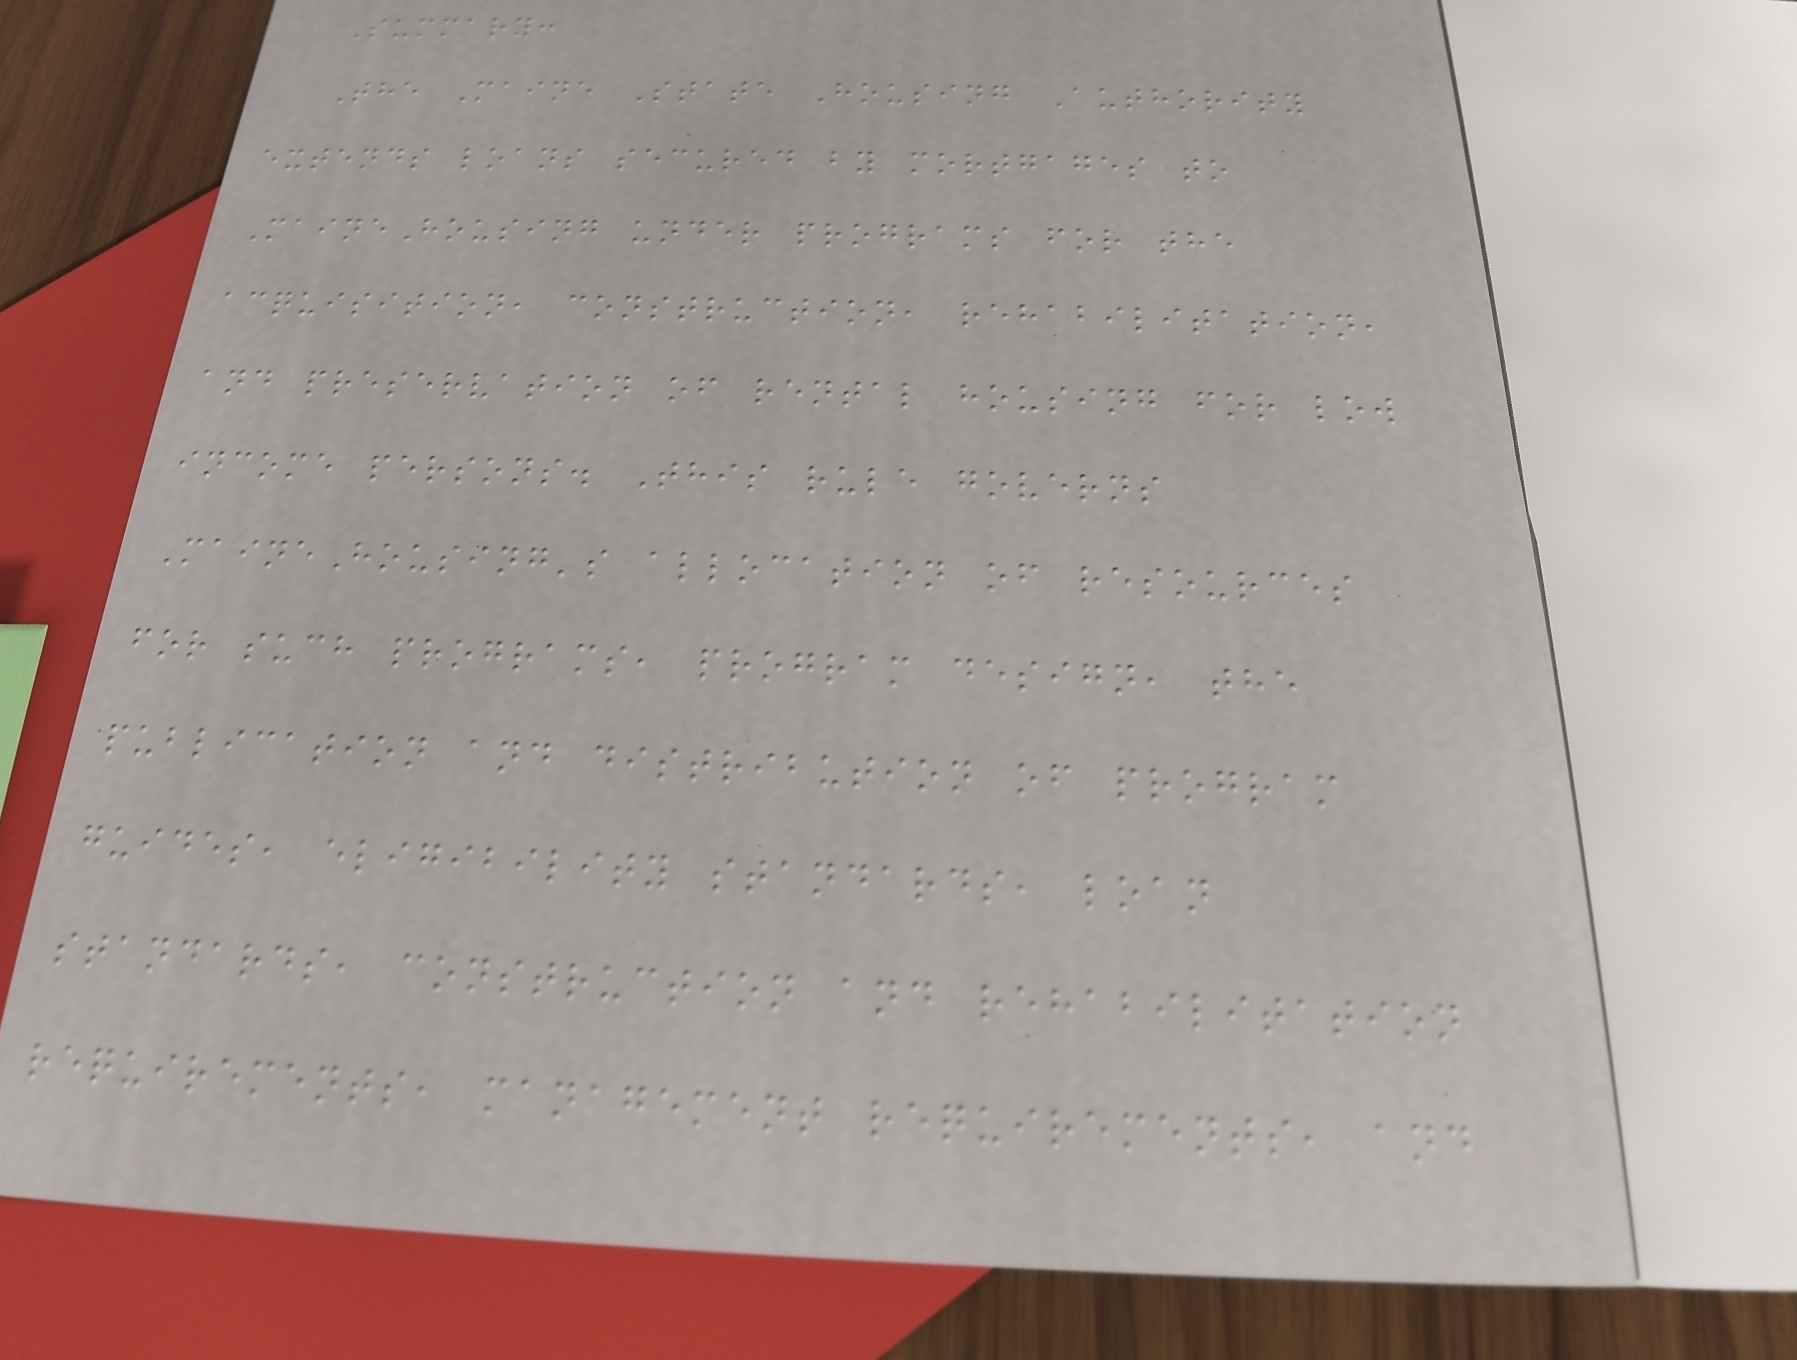Summary:
The Maine State Housing Authority
extends loans secured by mortgages to
MaineHousing under programs for the
acquisition, construction, rehabilitation,
and preservation of rental housing for low
income persons. This rule governs
MaineHousing's allocation of resources
for such programs, program design, the
publication and distribution of program
guides, eligibility standards, loan
standards, construction and rehabilitation
requirements, management requirements, and
